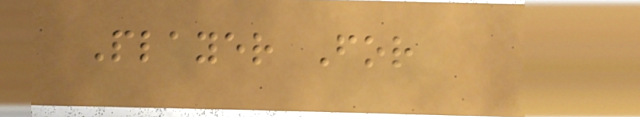Player For
